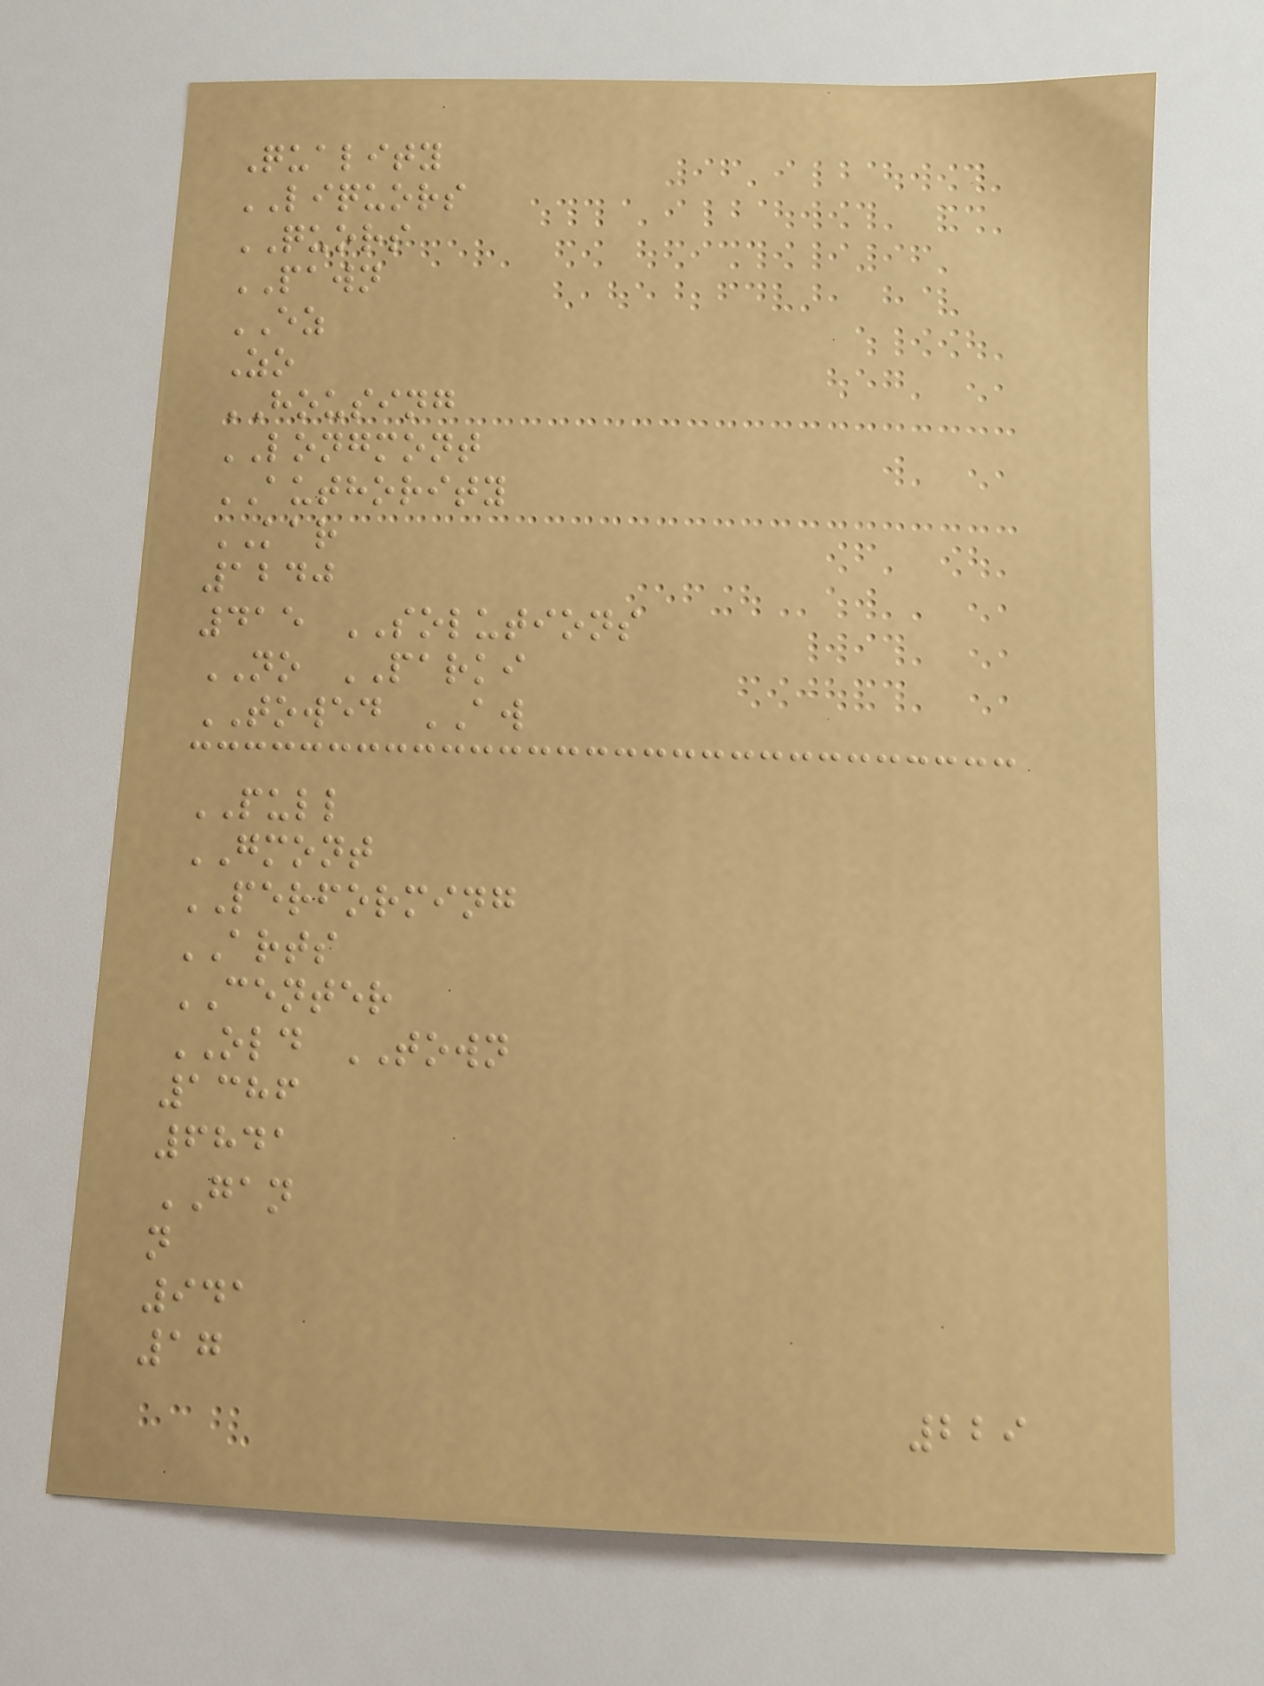Quality
LIQUORS
QUORS
PAWN
EZ
Zo
HOUSING
LONGMONT
AUTHORITY
KAR
1240
415 SOLUTIONS
NO PARKI
TOWED AW
PULL
GMONT
PERFORMING
ARTS
CENTER
OLD TOWN
1386
6841
GAN
n
941
17
229
